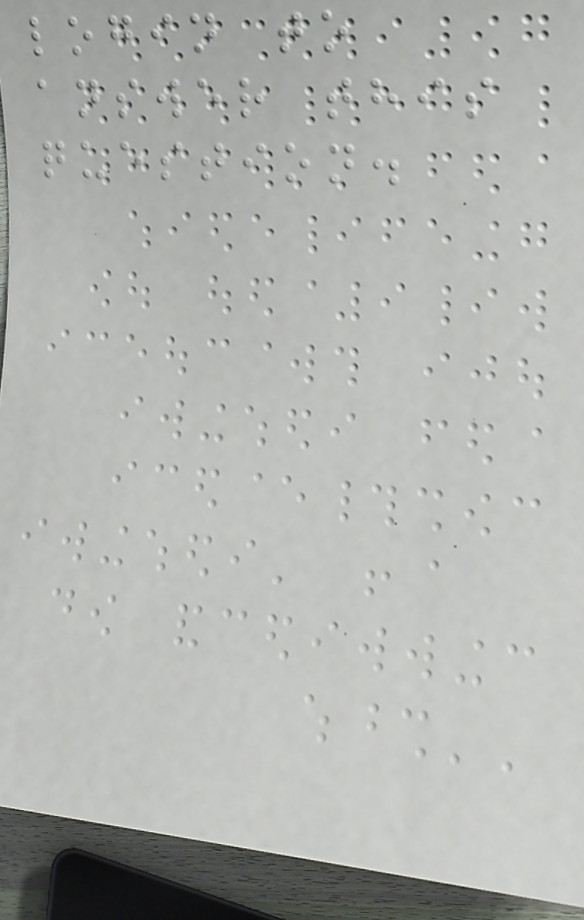login to
answer this
question.
